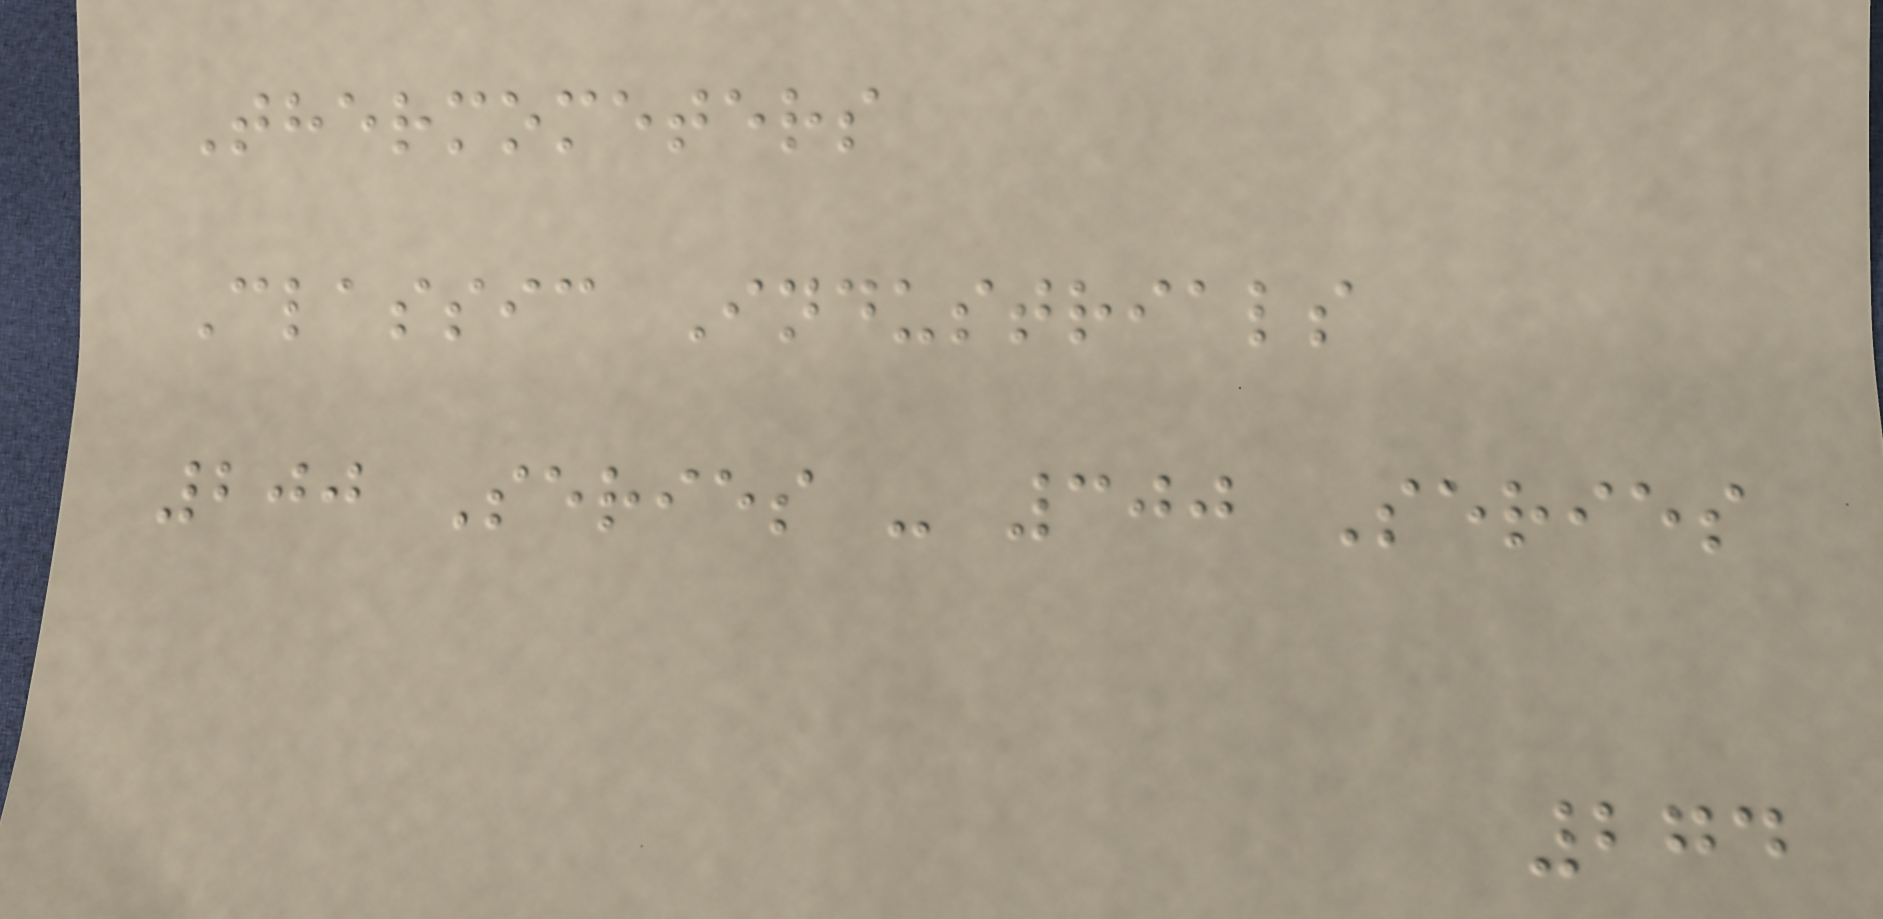Thermometers
Classic Industrials
200 Series - 300 Series
274
